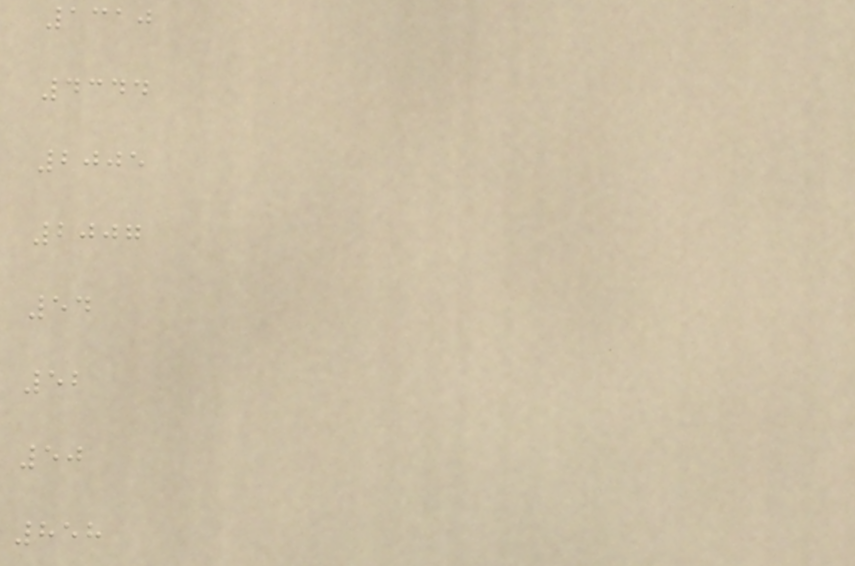1310
4344
2005
2007
54
52
50
858
